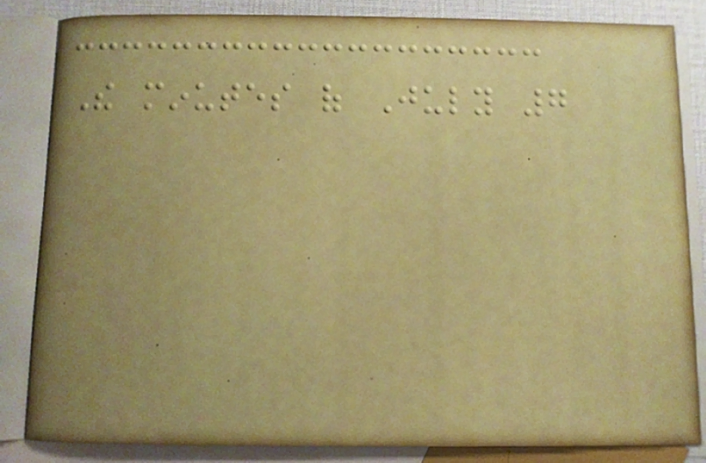The minutes of July 7
